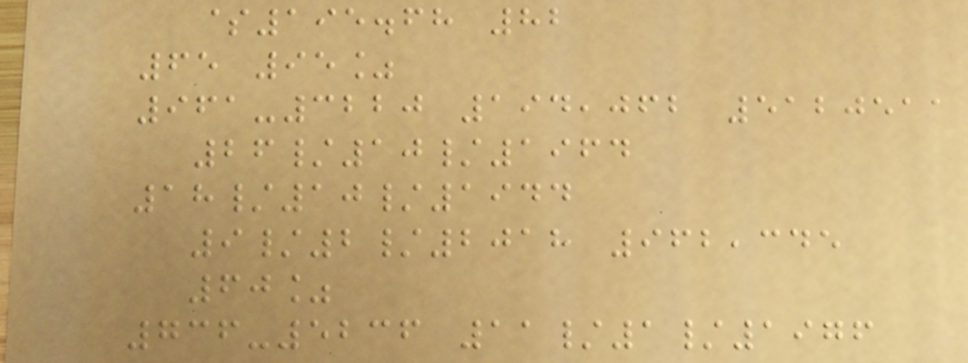$195.68 82
65 95%
961-3220 194,062 5120511
26/10/1964
18/10/1944
9/2/2018 962,345
60%
736-5236 11/1/1976
